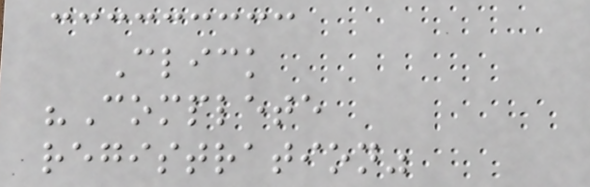Click
"Complete
registration"
